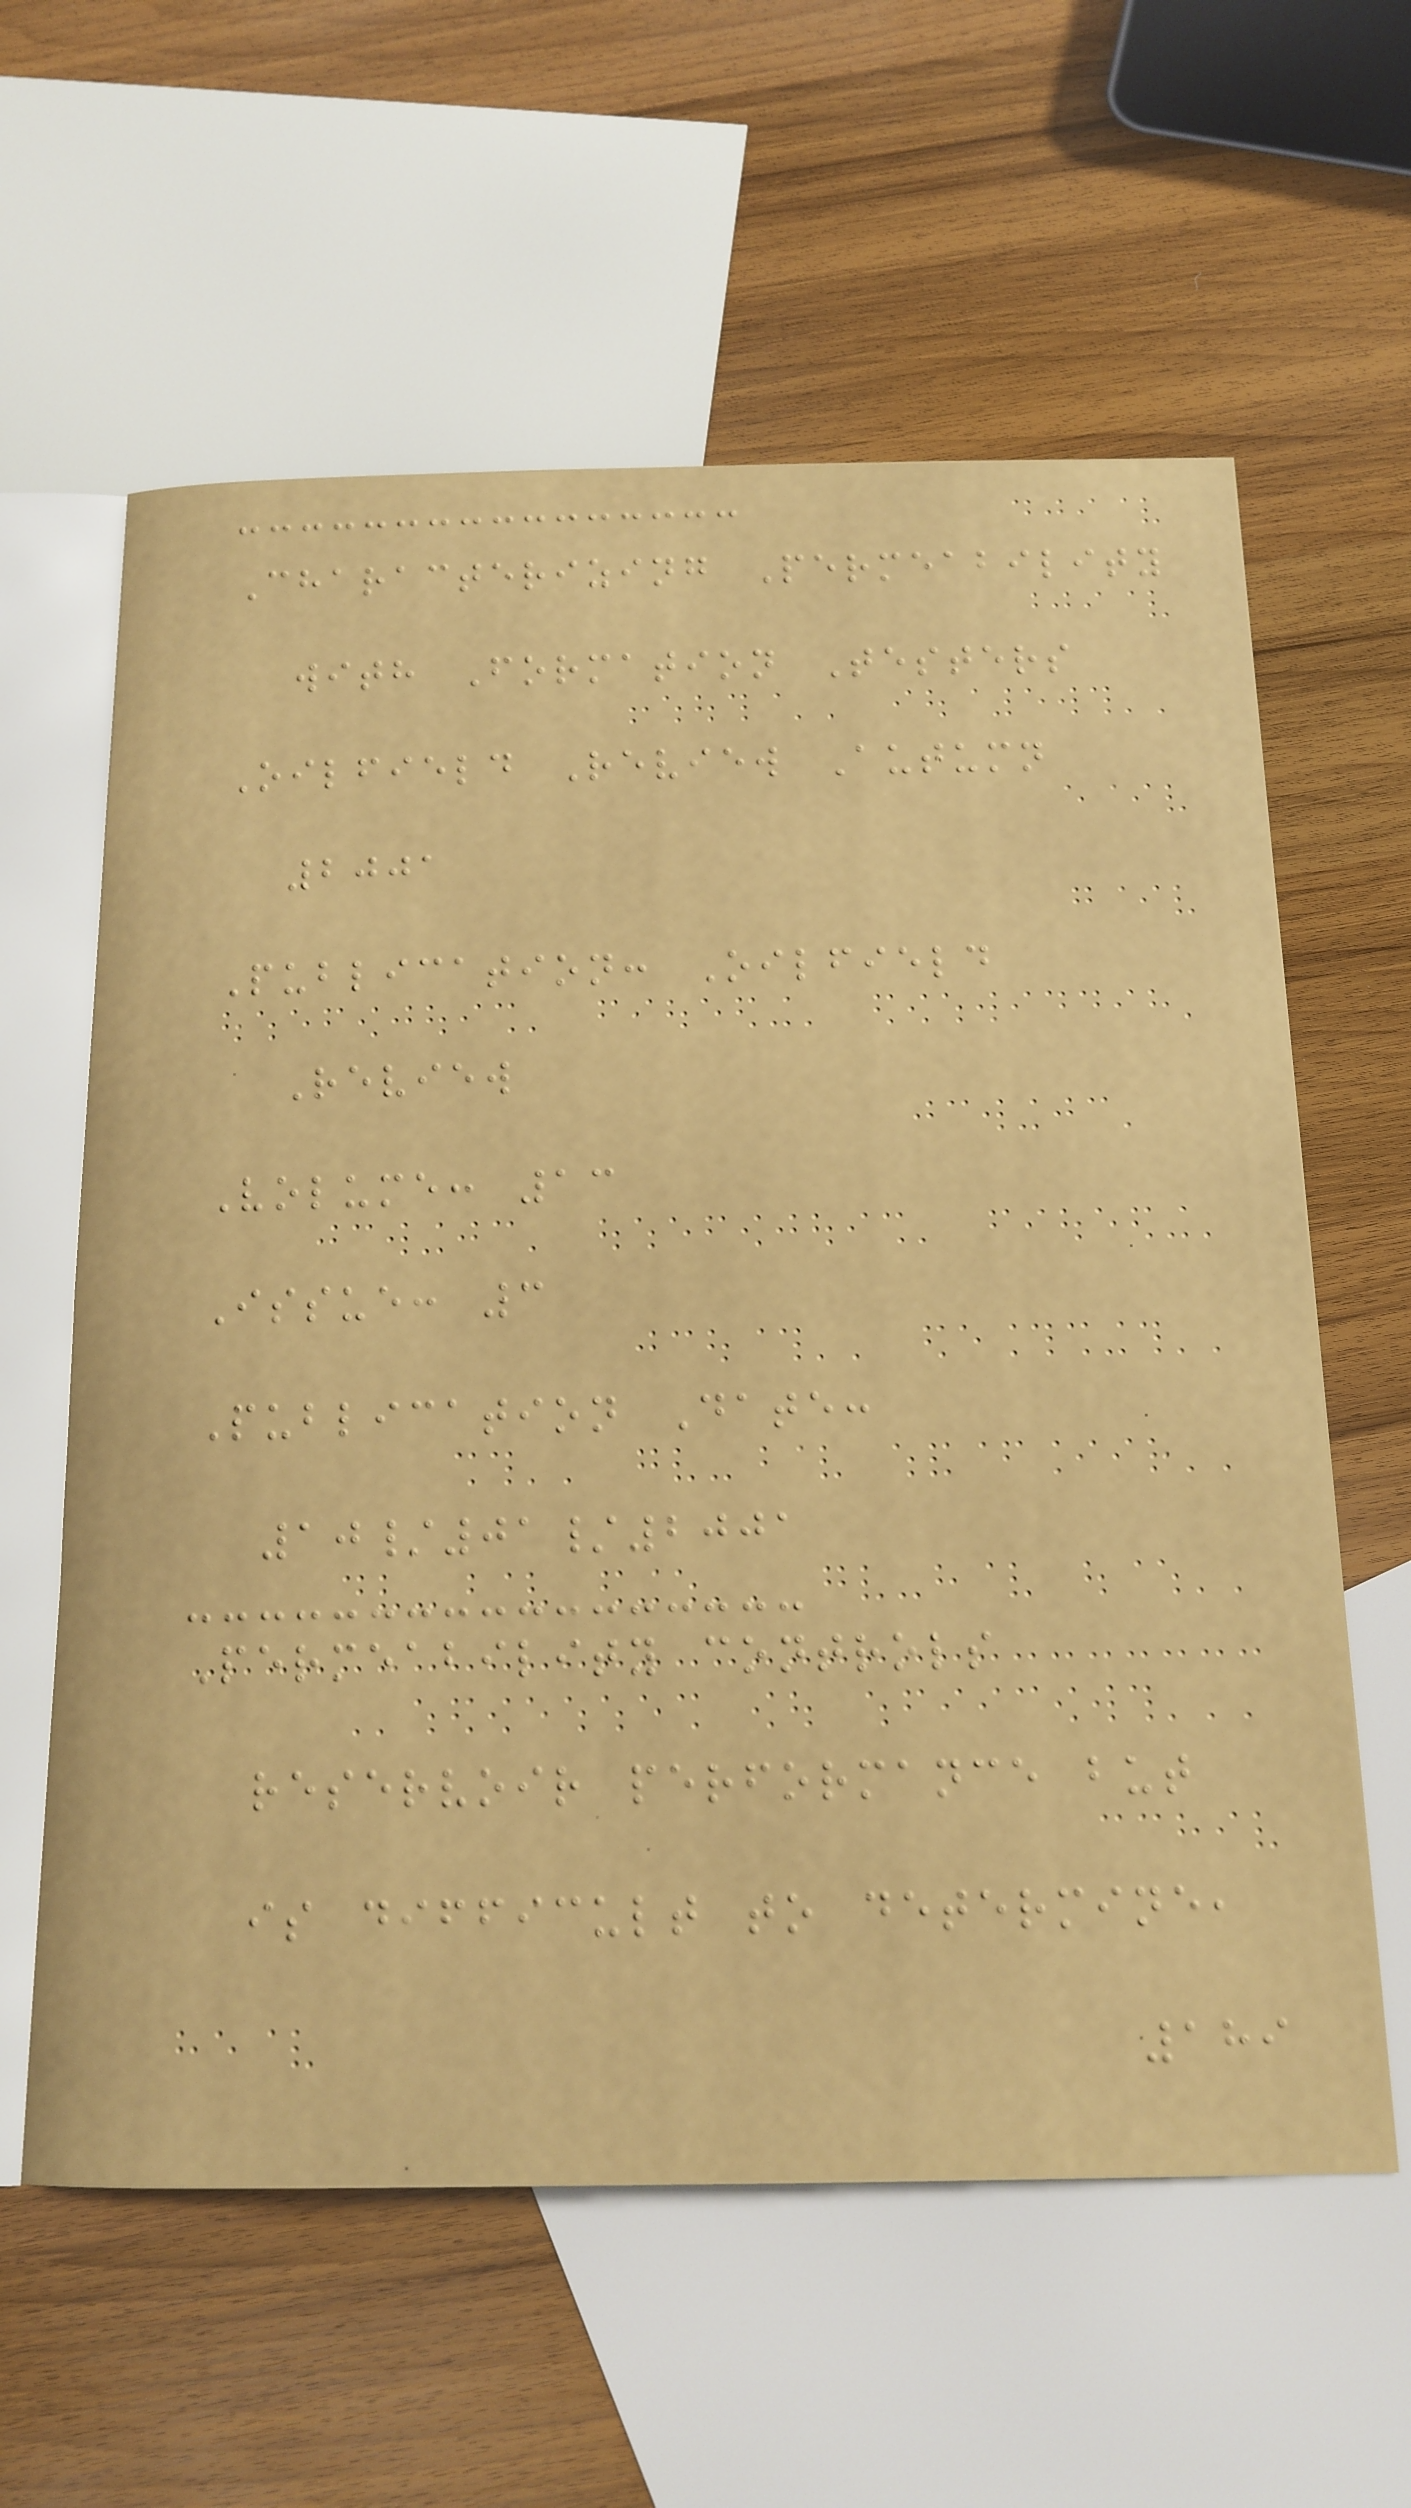Characterizing Permeability
with Formation Testers
Oilfield Review Autumn
2001
Publication: Oilfield
Review
Volume: 13
Issue: 3
Publication Date:
10/01/2001
Permeability controls
reservoir performance but
is difficult to determine,
189
